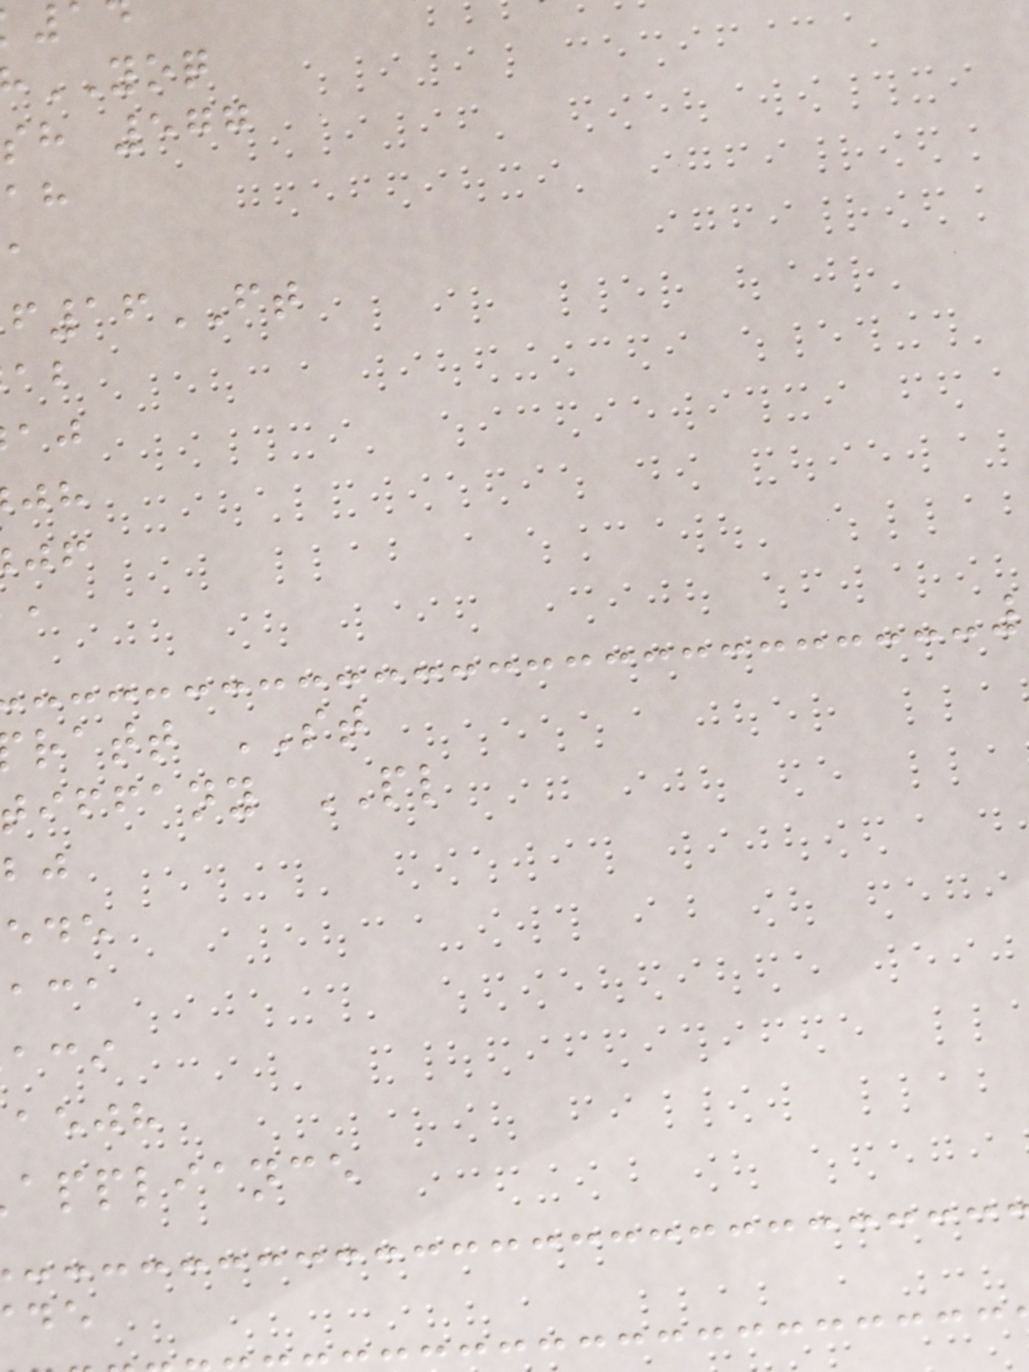YOQ
sh 577
16FT
ratt ST
iffany PL
aejh
appliance
